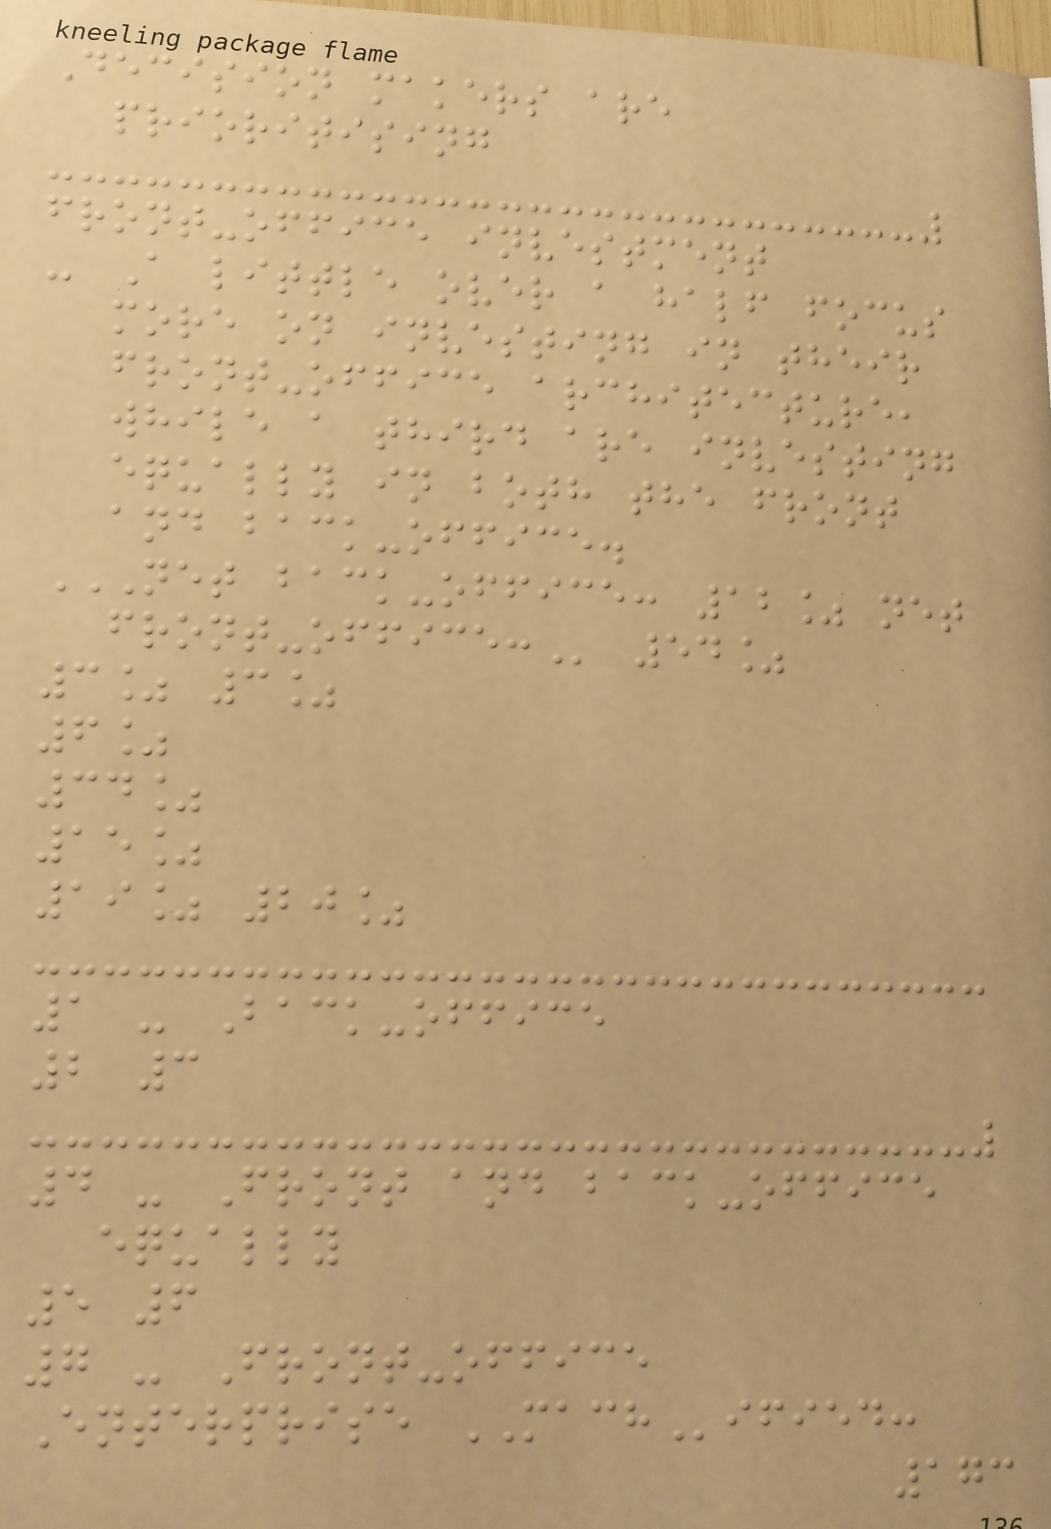Decision makers are
prioritising
front-office investment
- A little over a half focus
more on investing in their
front-office architecture,
while a third are investing
equally in both the front
and back-office.
NET BACK-OFFICE: 12% NET
FRONT-OFFICE: 54%
3% 3%
6%
34%
15%
19% 20%
1 - Back-office
2 3
4 - Front and back-office
equally
5 6
7 - Front-office
Enterprise MACHified:
173
